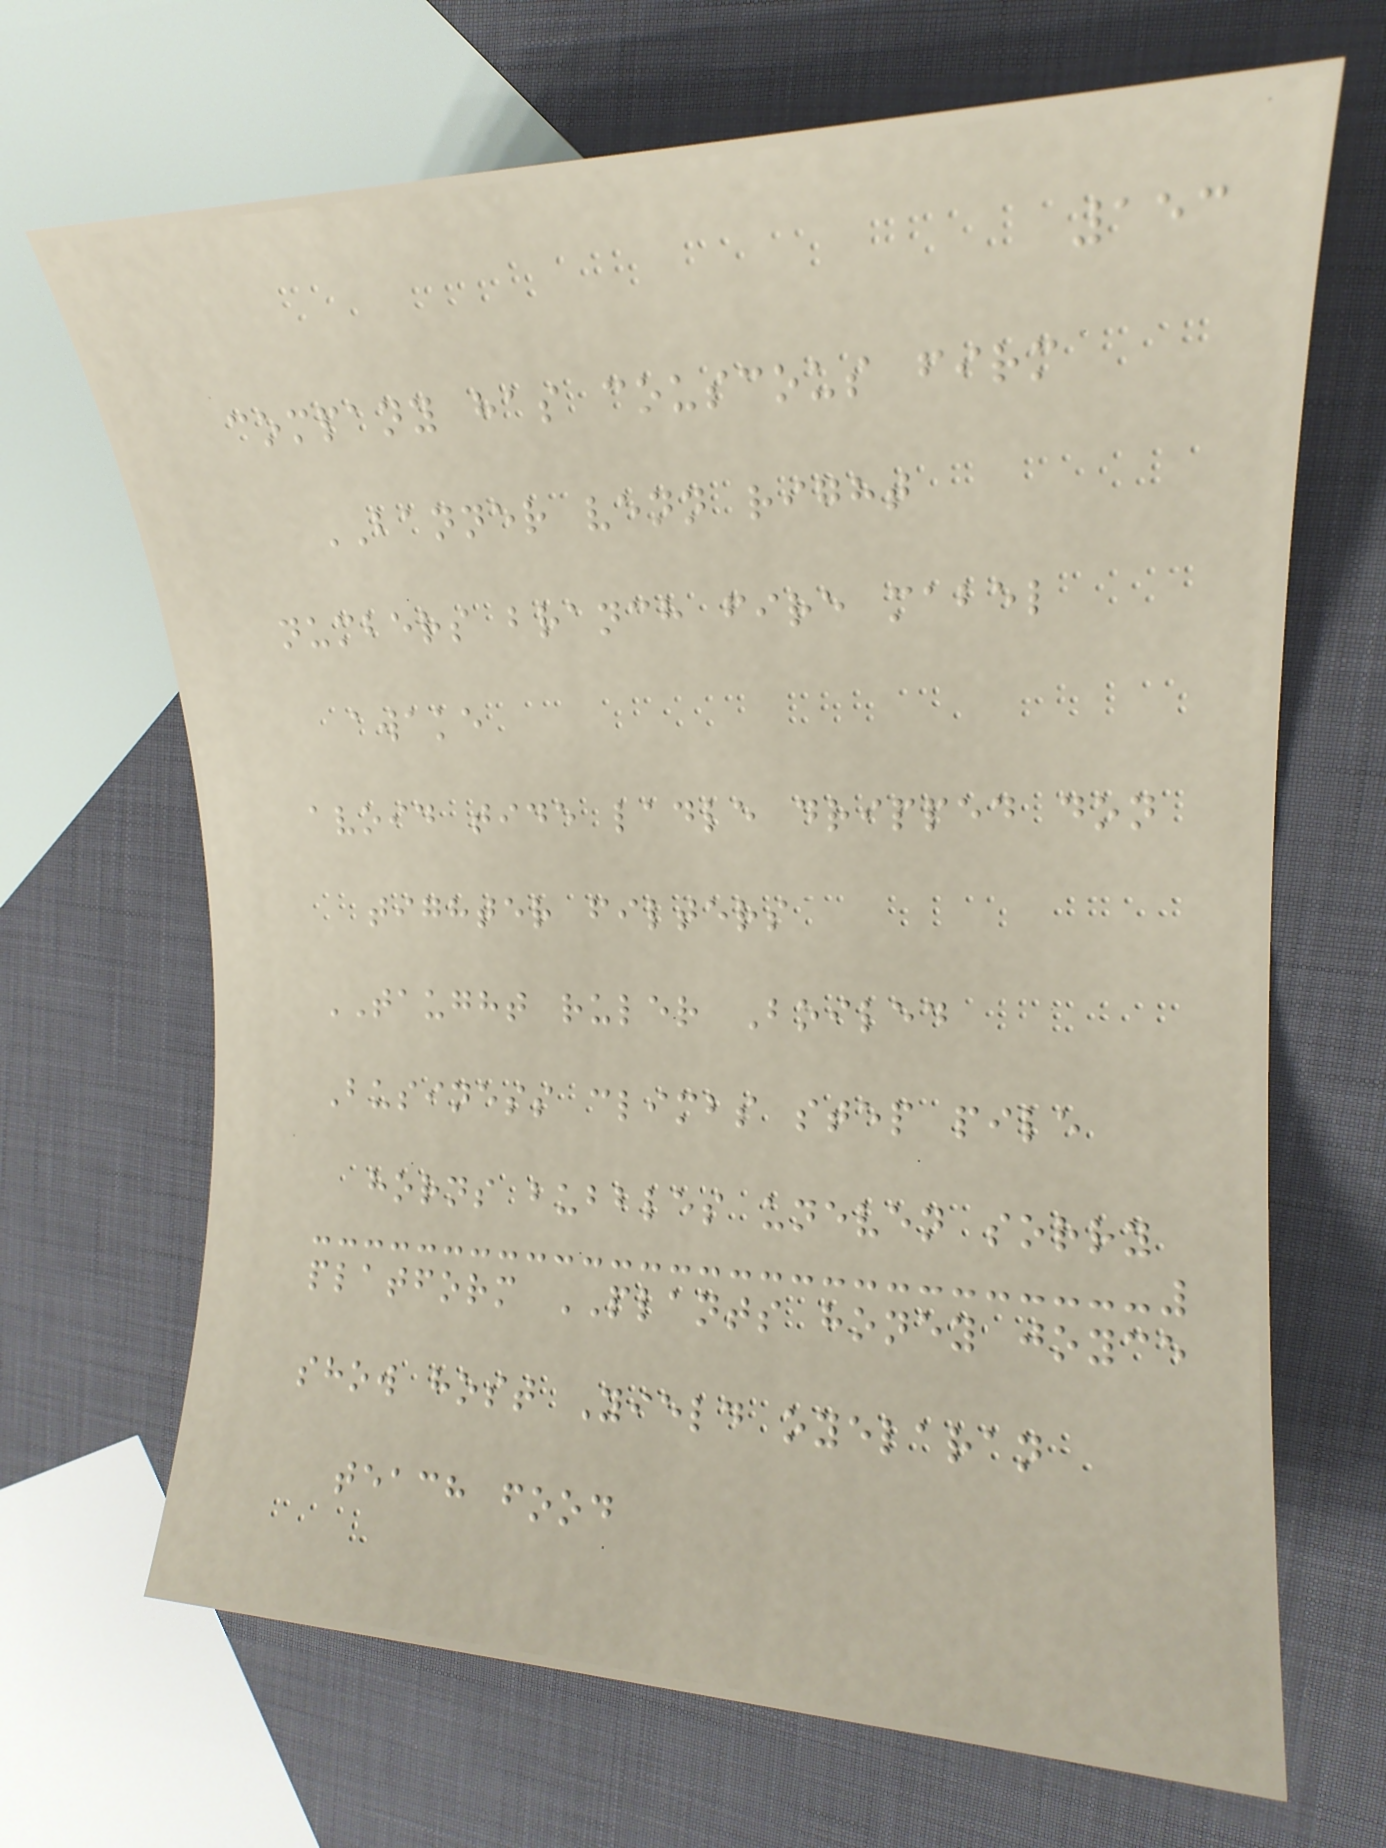153
company has couscous firm
BANNER venn right
numbers branch fire mabel
awake
avoid tide ladle dripped don
tighter filters
TAUGHT ruler Boiled
Business climbs step pile
horns bubbles uneven sorry
platform PLANTS honey joyce
show host Yield oyelaran
teach food
